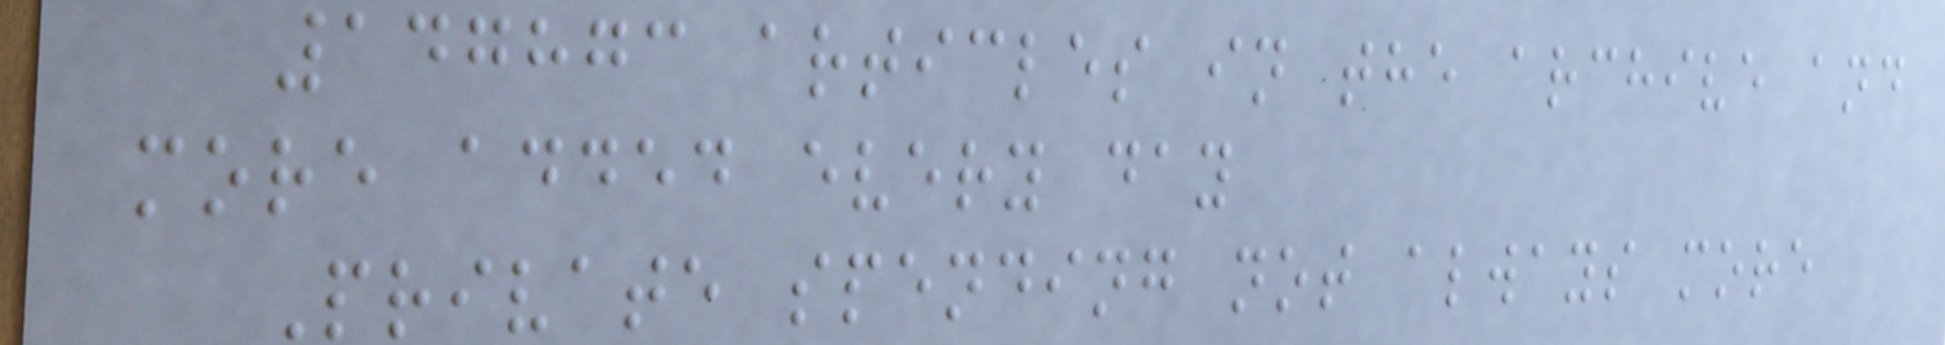147873 articles in the archive and
more added every day
Private spending not always more
